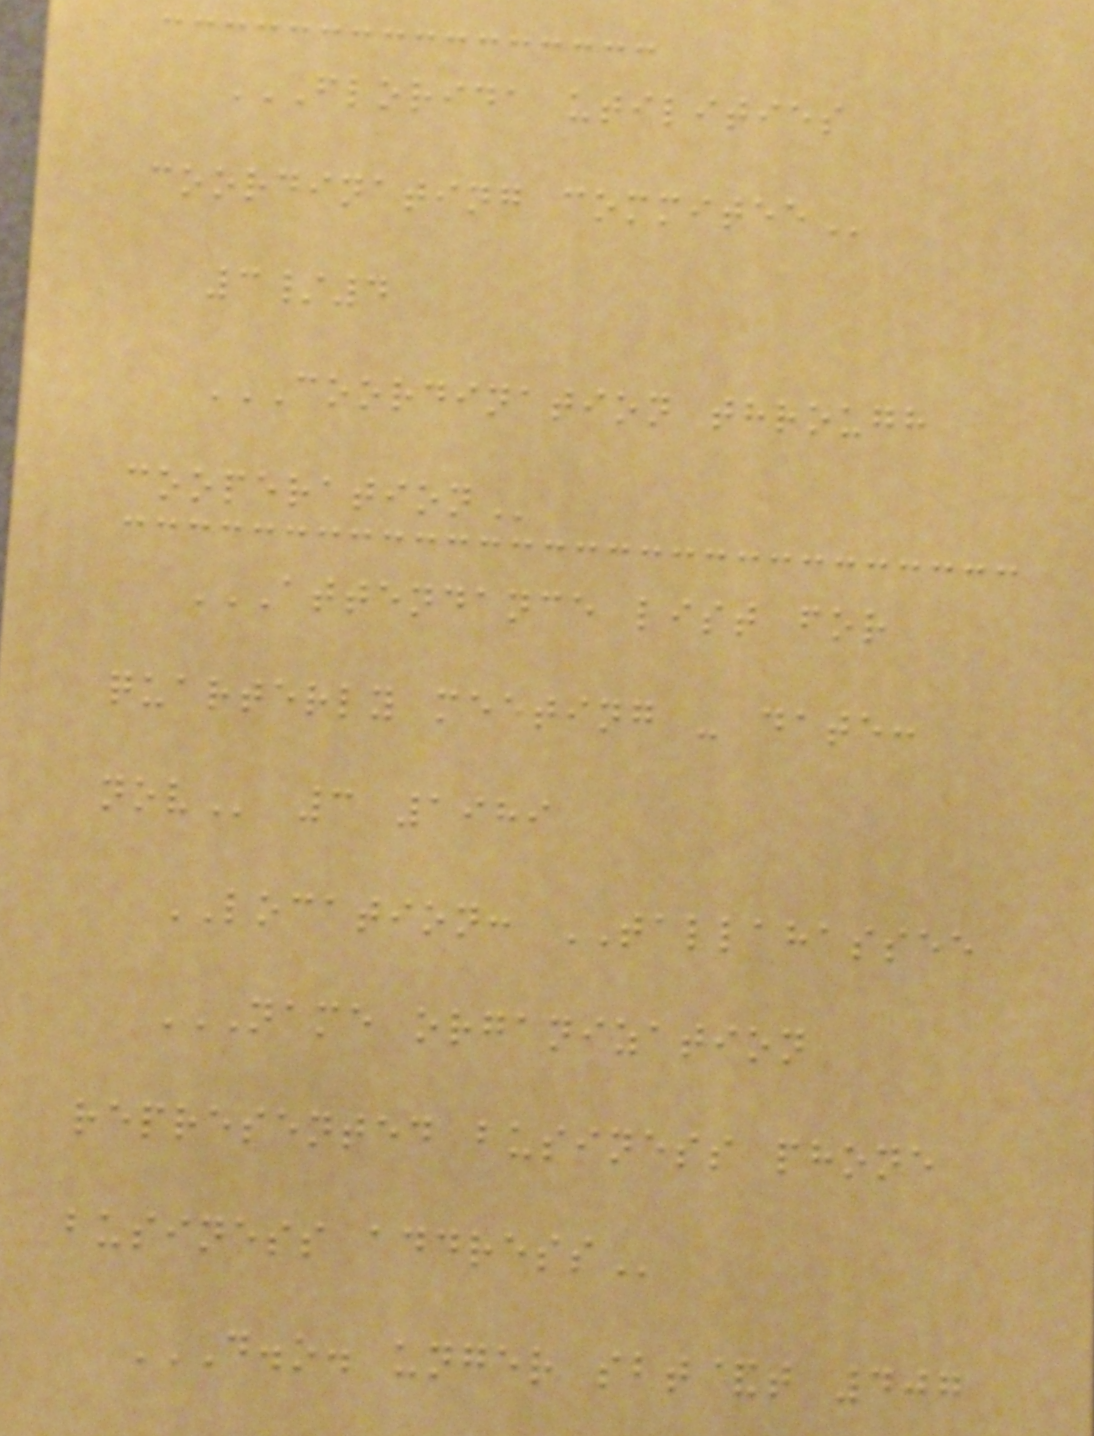FLORIDA UTILITIES
COORDINATING COMMITEE
3/4
COORDINATION THROUGH
COOPERATION
ATTENDANCE LIST FOR
QUARTERLY MEETING - DATE:
NOV 3 1989
LOCATION: TALLAHASSEE
NAME ORGANIZATION
REPRESENTED BUSINESS PHONE
BUSINESS ADDRESS
D.O. UNGER SBT&T 407
